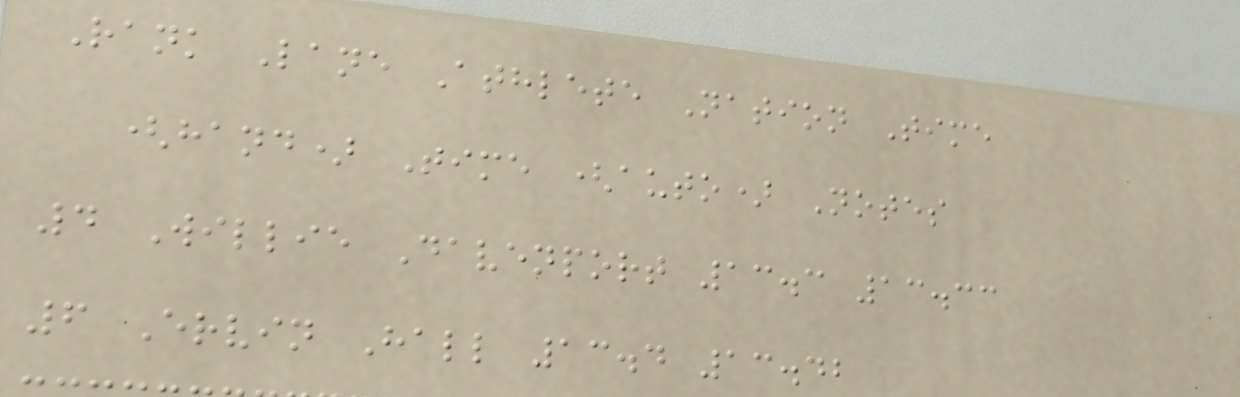Rank Lane Athlete Nation Time
(hand) Time (auto) Notes
4 Willie Davenport 13.3 13.33
6 Ervin Hall 13.4 13.42
